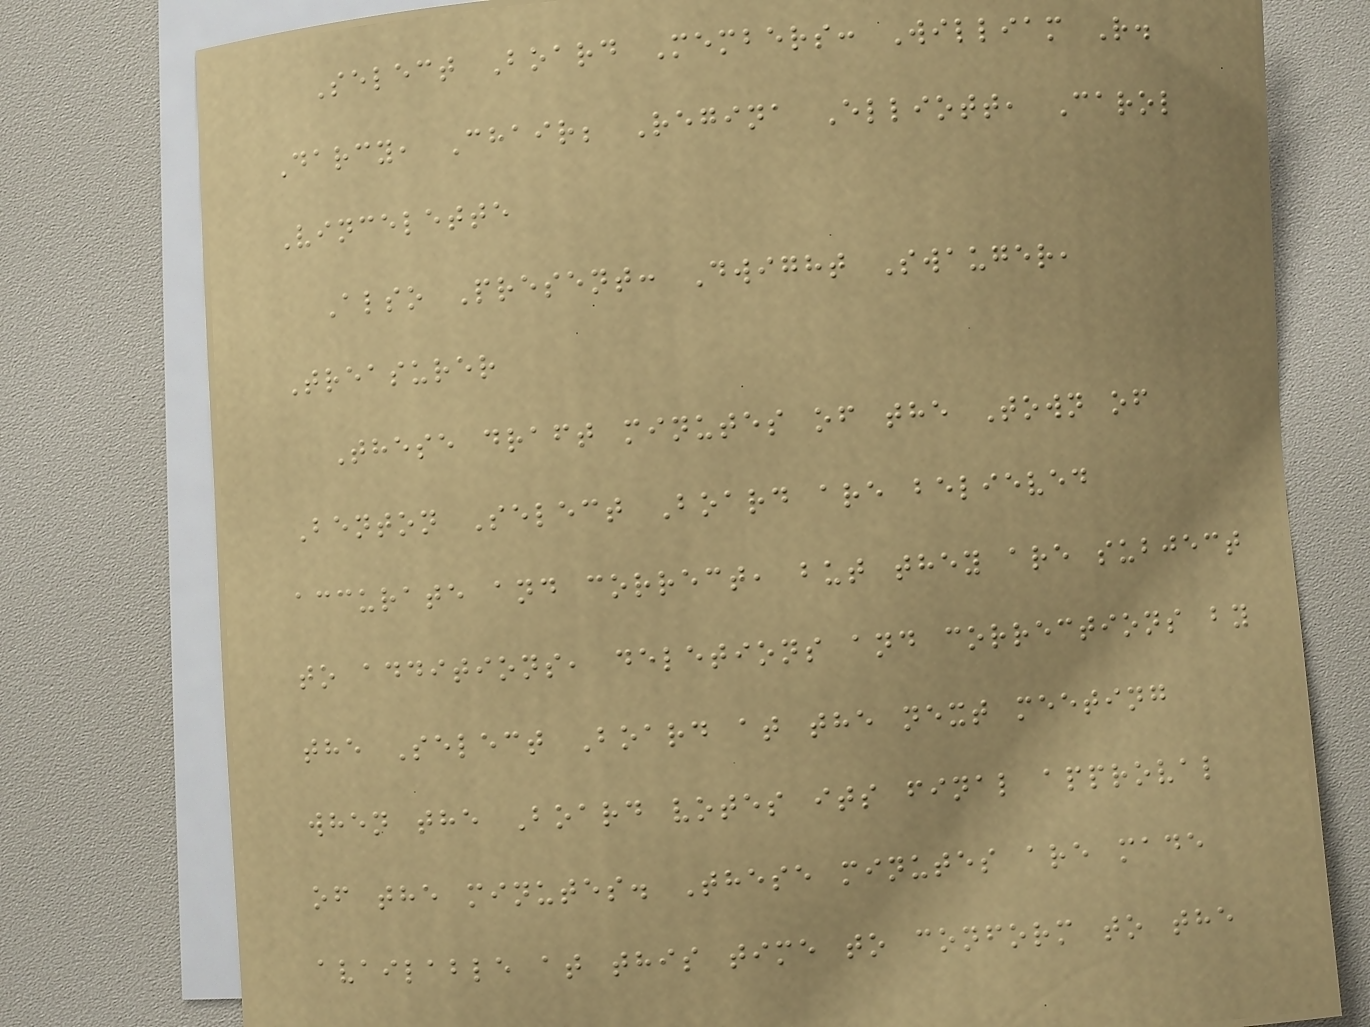Select Board Members: William R.
Darcy, Chair; Regina Elliott, Carol
Vincelette
Also Present: Dwight Swauger,
Treasurer
These draft minutes of the Town of
Benton Select Board are believed
accurate and correct, but they are subject
to additions, deletions and corrections by
the Select Board at the next meeting
when the Board votes its final approval
of the minutes. These minutes are made
available at this time to conform to the
